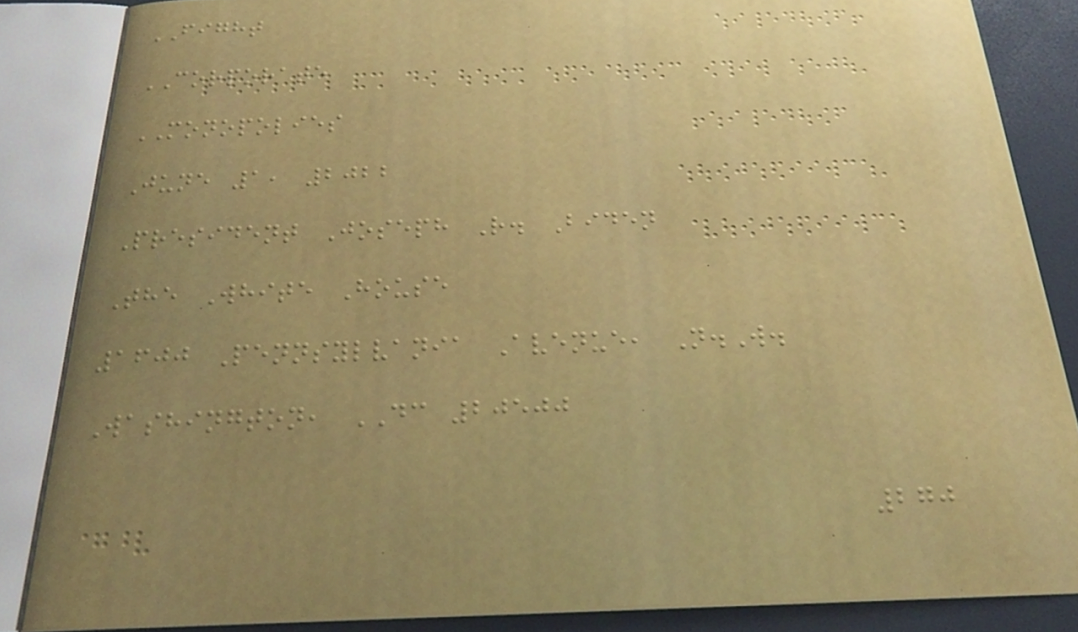FIGHT
CORPORATE
MONOPOLIES
June 1, 2022
President Joseph R. Biden
The White House
1600 Pennsylvania Avenue, N.W.
Washington, DC 20500
270
